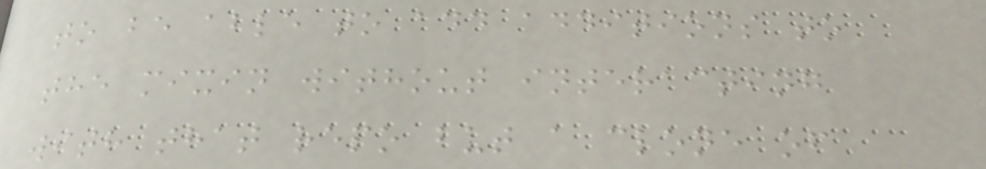to be able to add additions to
the mixin without interacting
with that repo but a clone of
